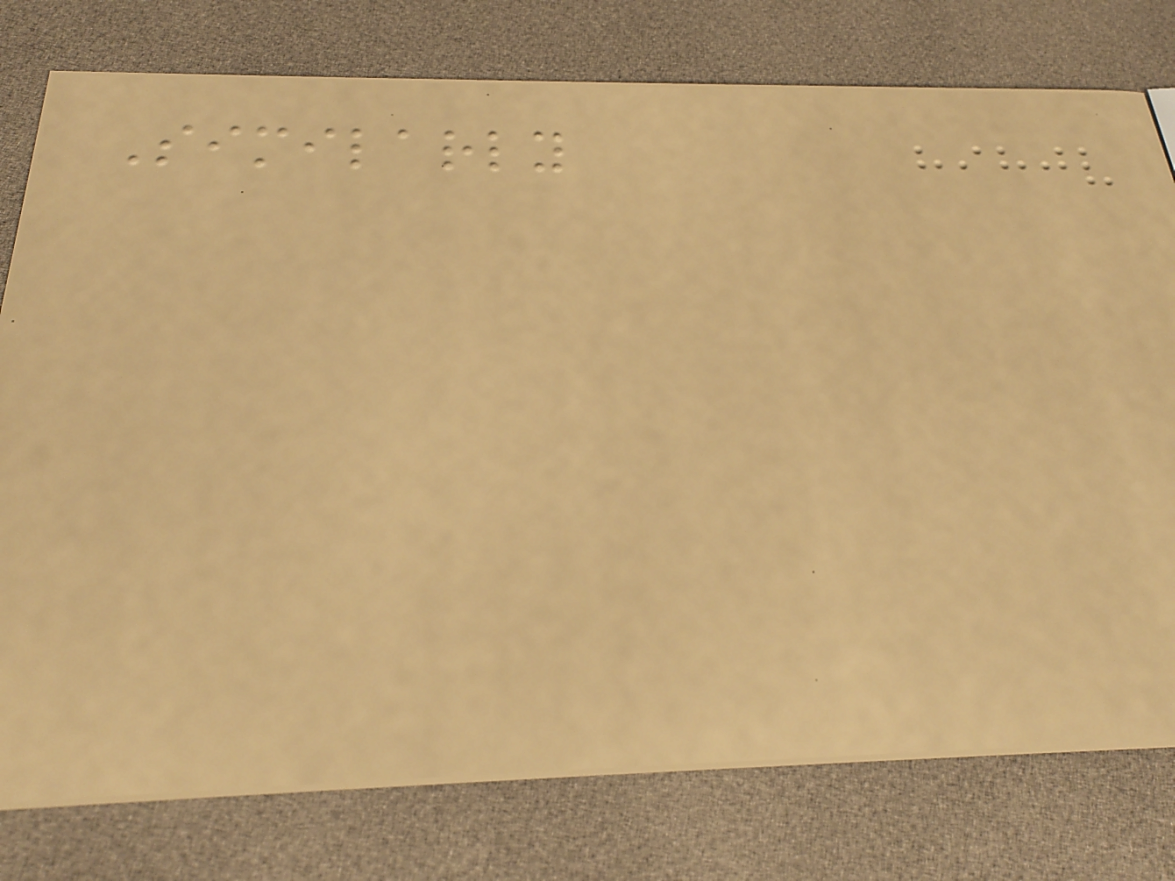Similarly
